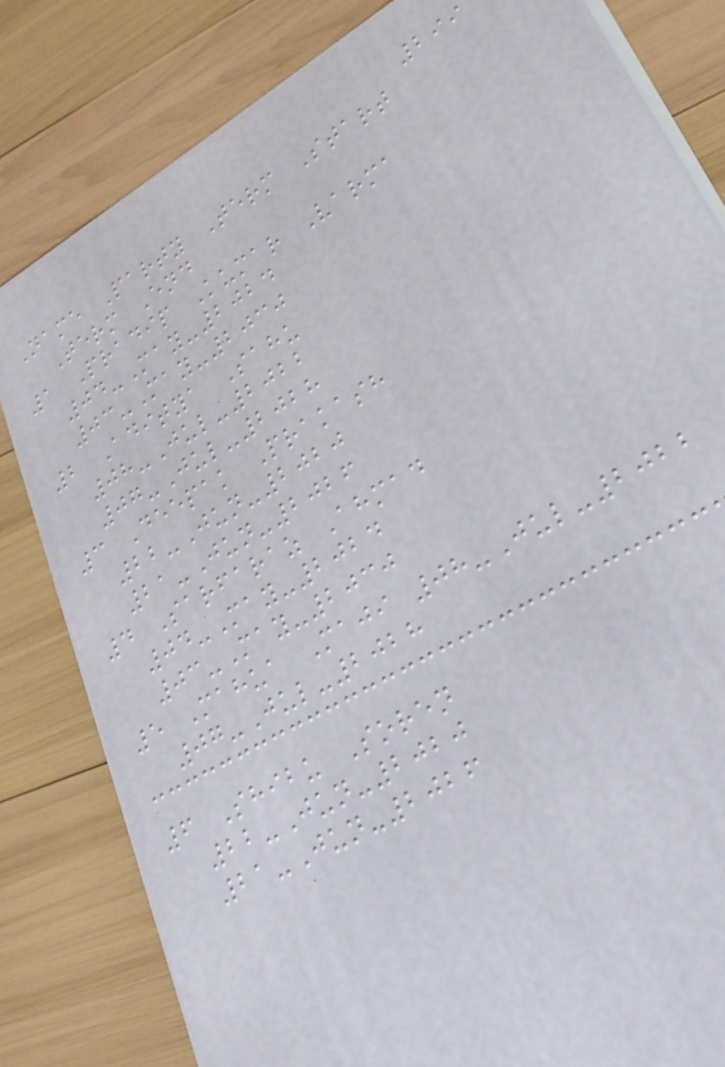299
Name Party Term Start
Term End
1 Pradip Kumar Varma
04-May-2024
03-May-2030
2 Aditya Sahu
08-Jul-2022
07-Jul-2028
3 Deepak Prakash
22-Jun-2020
21-Jun-2026
4 Sarfaraz Ahmad
04-May-2024
03-May-2030
5 Mahua Maji 08-Jul-2022
07-Jul-2028
6 Shibu Soren
22-Jun-2020
21-Jun-2026
